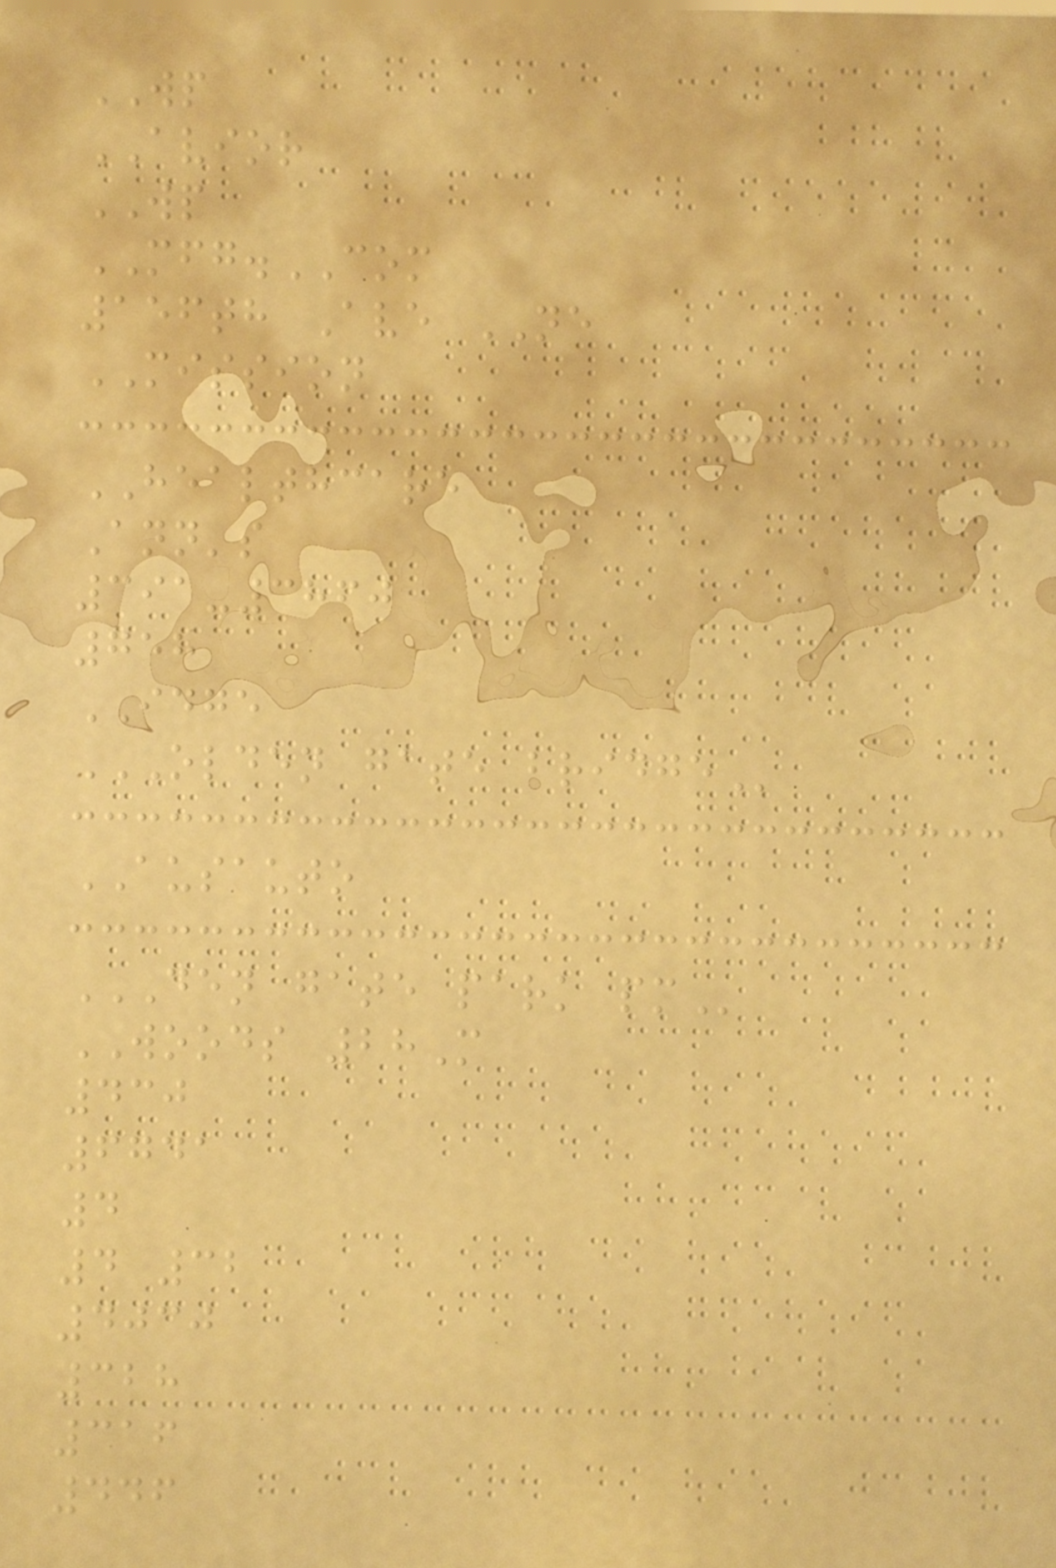WP
AVIOR
WP
MFG.COM
156th Ave NE
MISSION
HEALTHCARE
Ann's
391-3860
758
IDGE
OLDEN GATE BRIDGE
AUSAUTO
DEN GATE PARK PM
WOODS 28M
430
6741
4
4 32
4030
328
316
446
